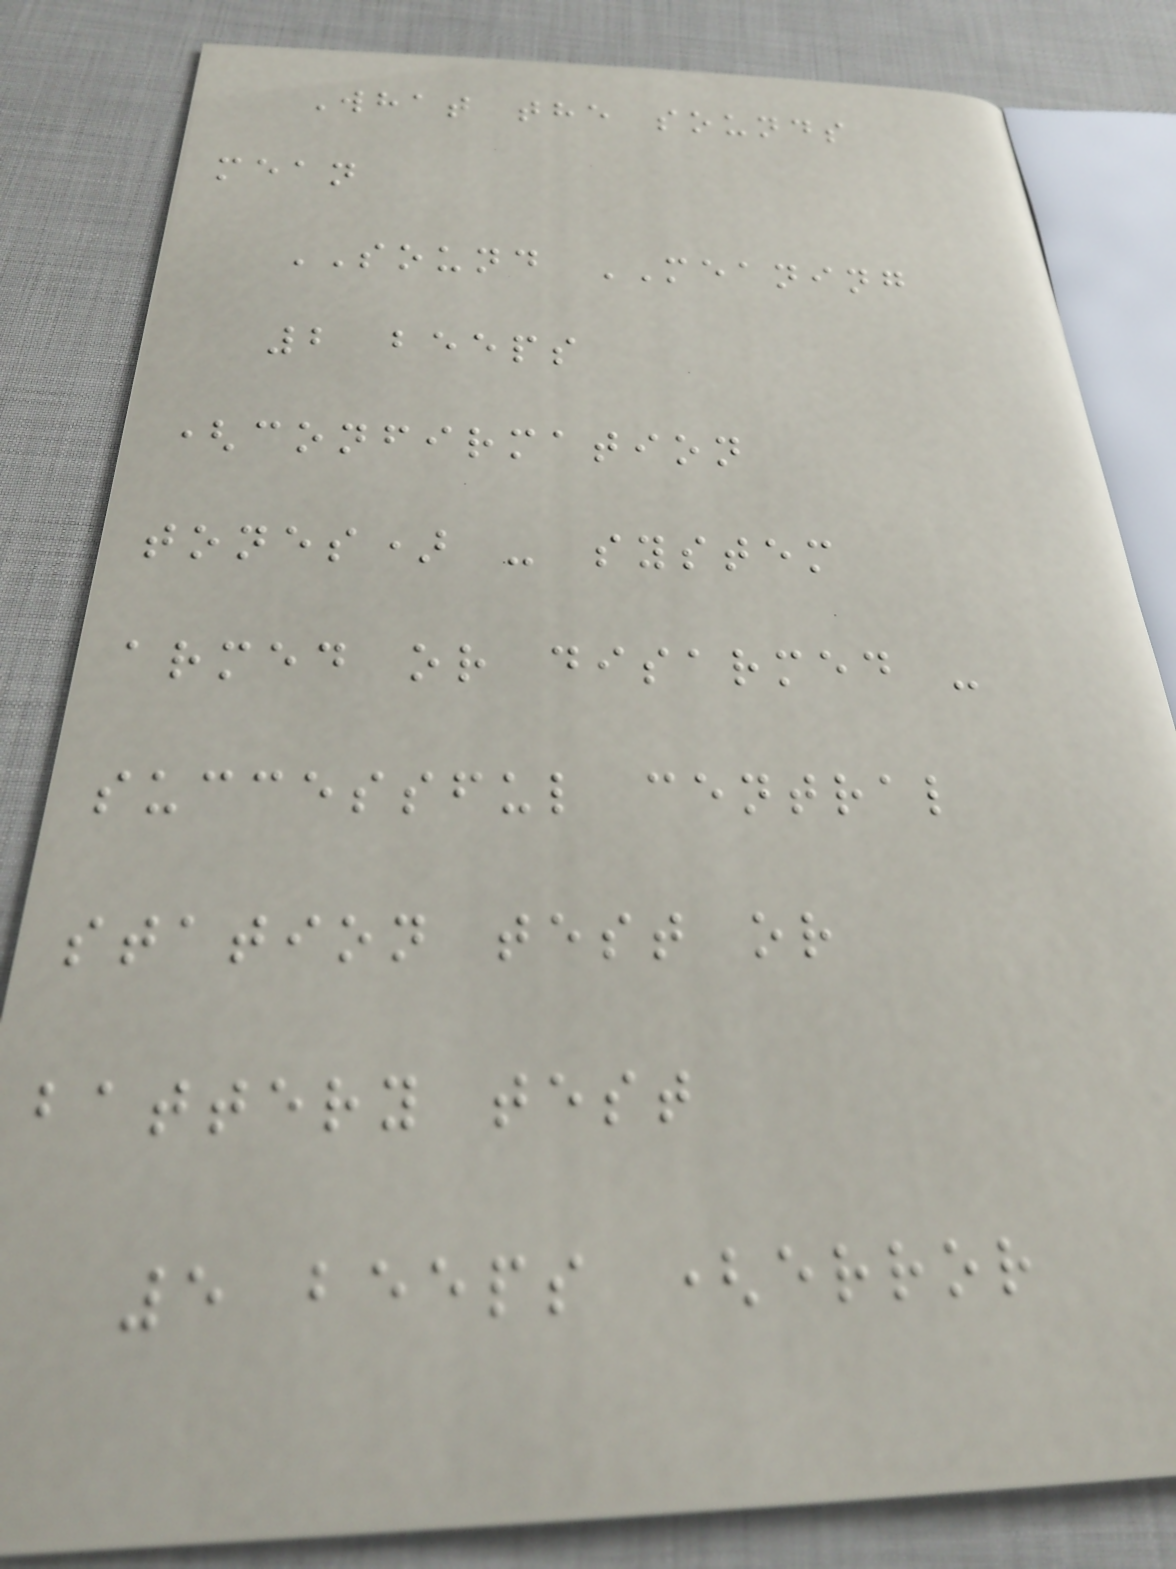What the sounds
mean
SOUND MEANING
2 beeps
(confirmation
tones) - system
armed or disarmed -
successful central
station test or
battery test
5 beeps (error
